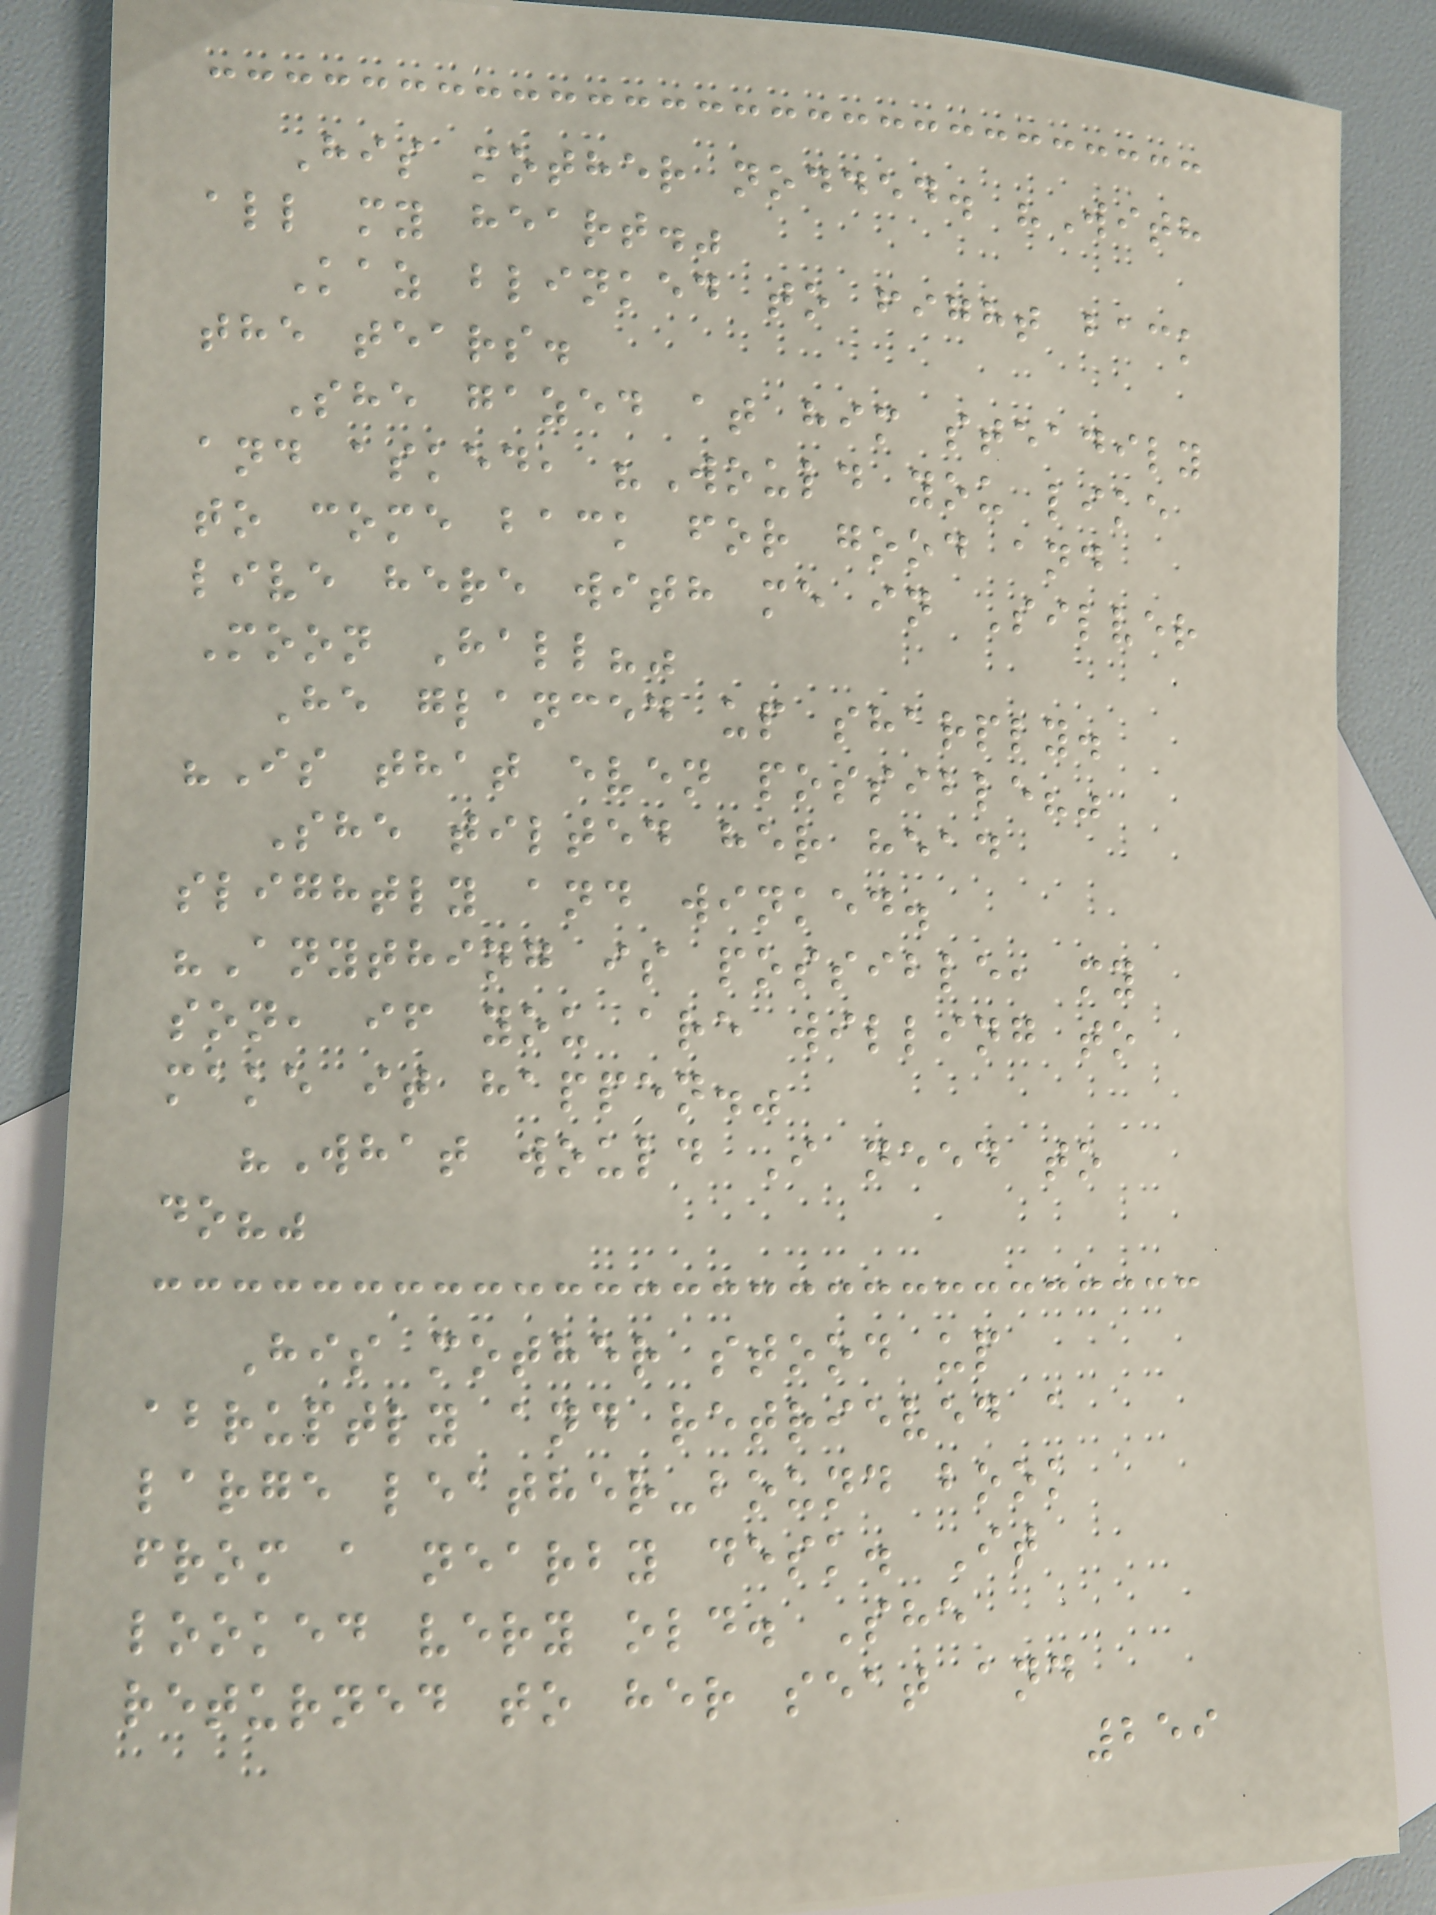His mother nodded. "With
all my heart."
Kaz blinked to fight back
the tears.
She gazed at him steadily
and asked, "Would you like
to come back for good and
live here with me in Silver
Moon Hall?"
He glanced up sharply.
"Is that even possible?"
She tilted her head
slightly and winked.
"Anything is possible, my
son, if you are willing to
make it happen."
"What would I need to
do?"
His mother stood up
abruptly and retrieved a
large leather-bound book
from a nearby desk. It
looked very old. She
returned to her seat and
259
